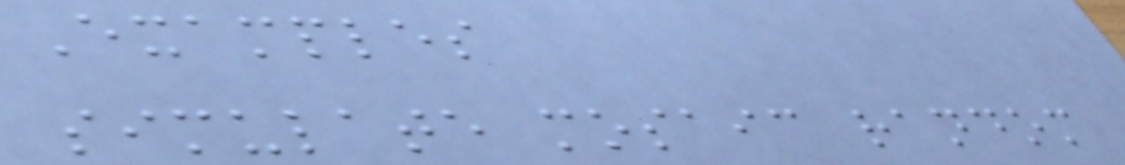Examples
simulate mosaic random
